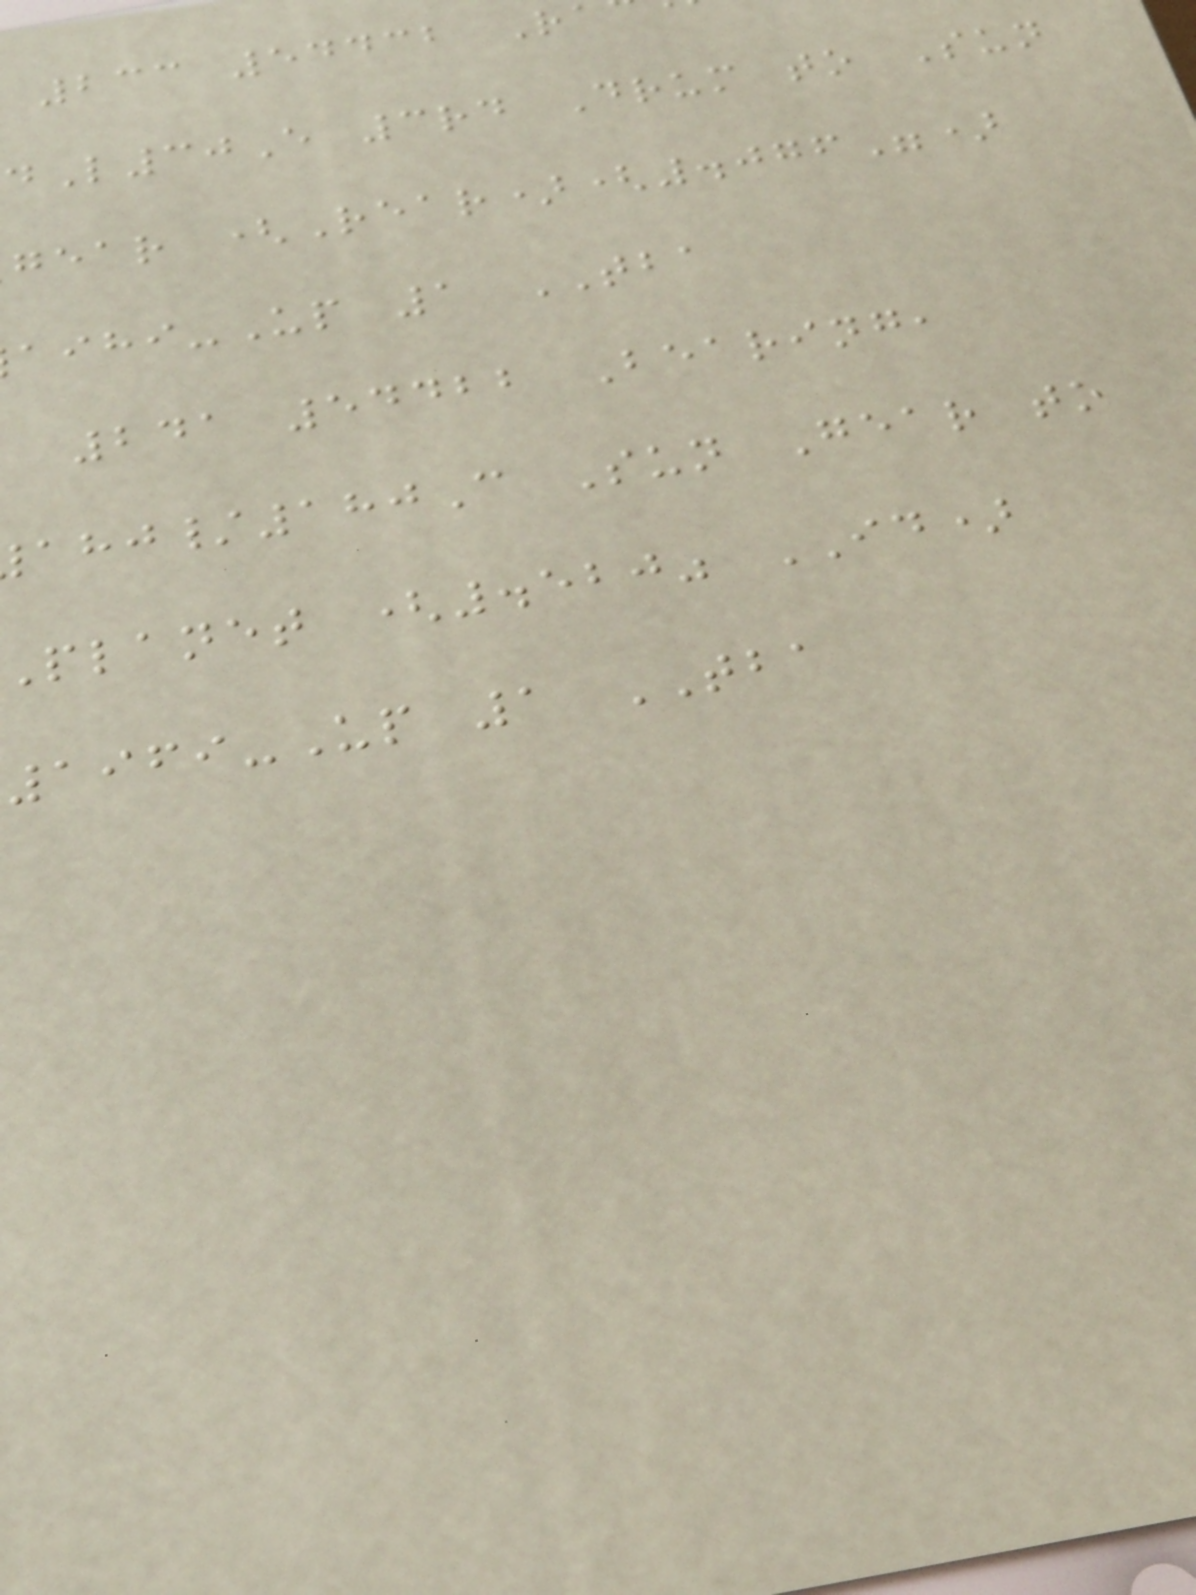233 54432 R
L30E 3rd Drum to Sun
gear (Rear)(.076")
-Up 1 TBA
241 54422 Bearing,
/180C Sun Gear to
planet (.520" ID)
1969-Up 1 TBA
